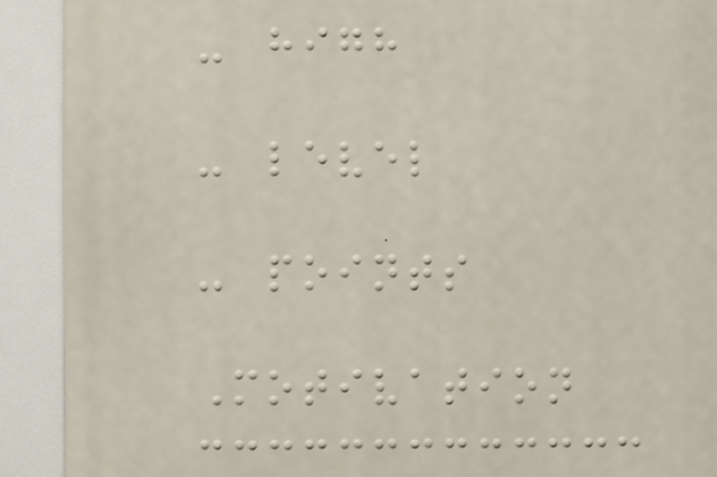- high
- level
- points
Motivation
